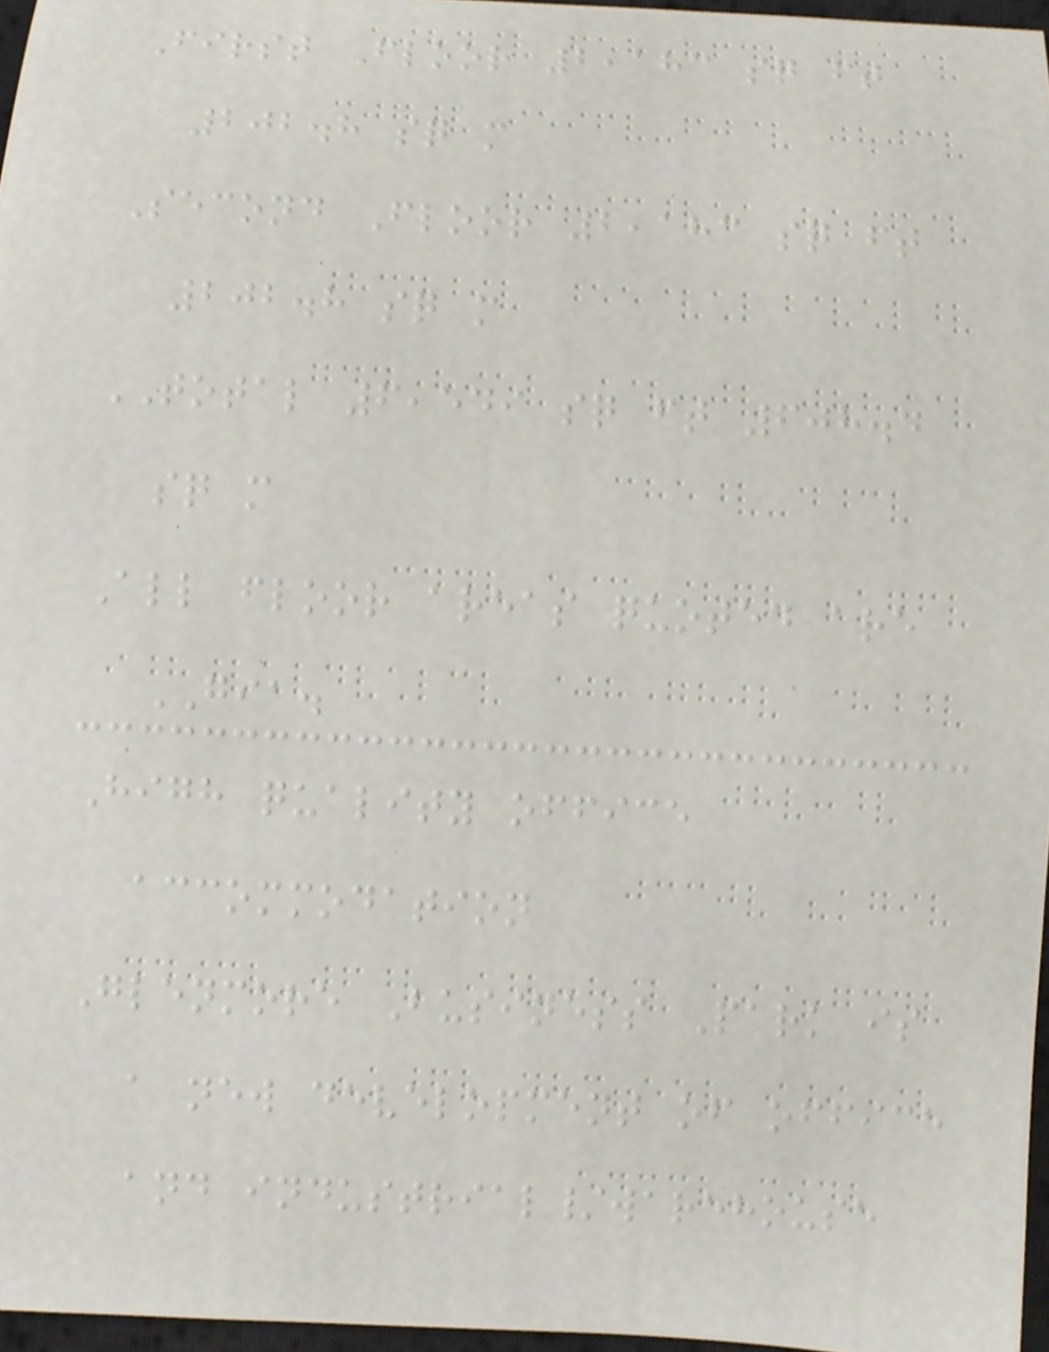First Floor 2,183 sq ft
202.8 sq m
Second Floor 2,183 sq ft
202.8 sq m
TOTAL 6,549 sq ft 608.4
sq m
All floor areas quoted are
GIA.
High quality office
accommodation
Glenmore Business Park is
a new development of office
and industrial/warehouse
